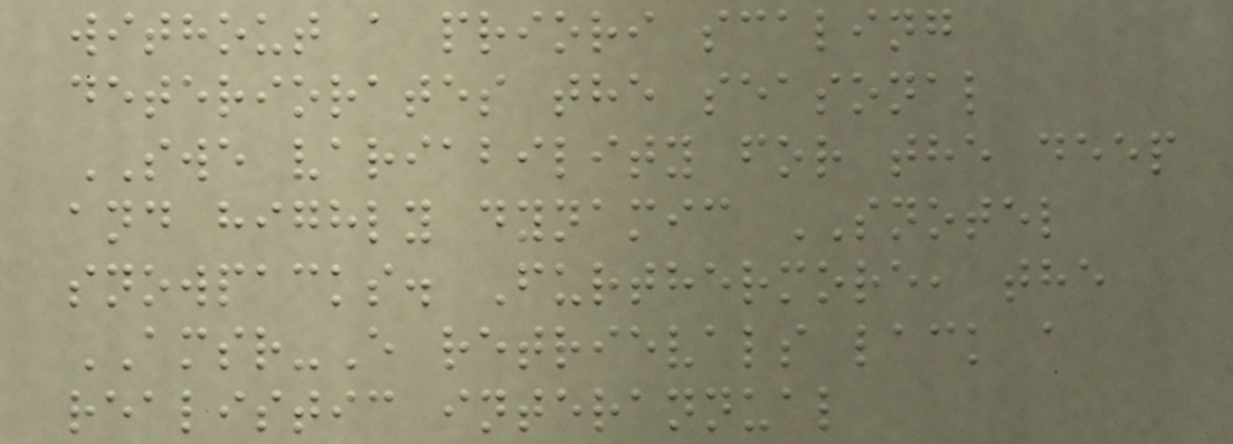without a priori scaling
deteriorates the seasonal
SWE variability for the deep
and highly dynamic SNOTEL
snowpacks. Furthermore, the
AMSR-E retrievals lack a
realistic interannual
